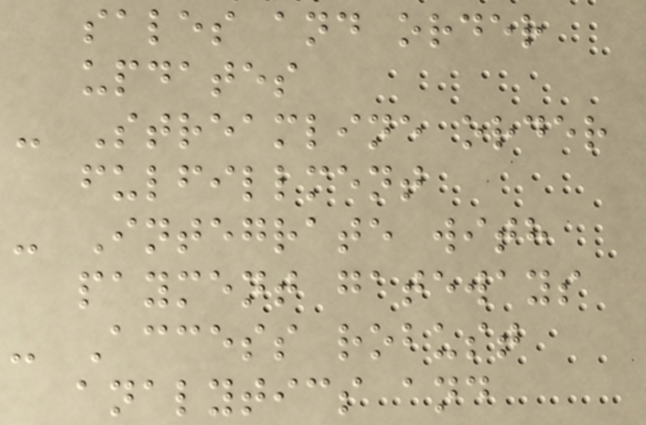sales and order
updates
- Streamline order
fulfillment
- Integrate with
payment gateways
- Access robust
analytics and
